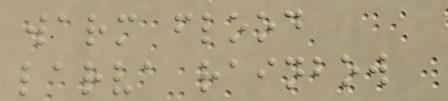warm flood
larva rainbow
